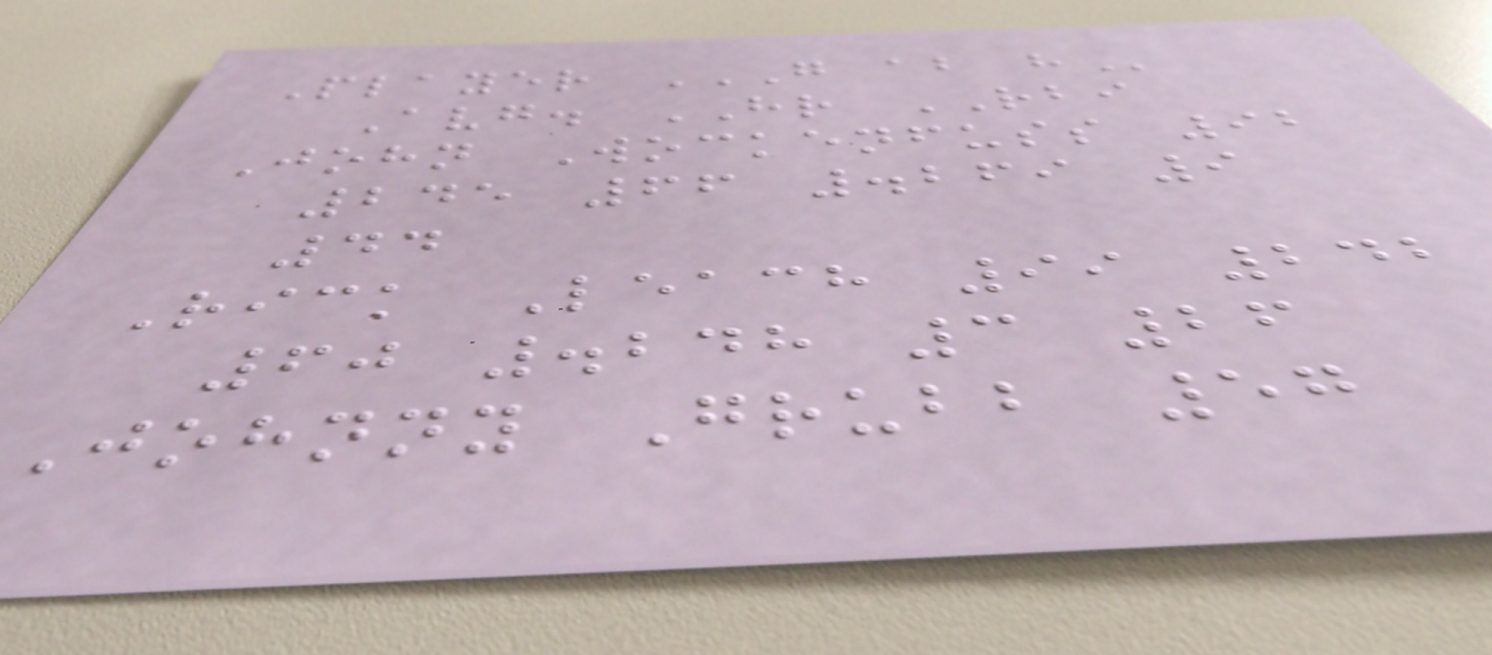Player G AB H
Avg. HR RBI
John Wockenfuss 92
245 66 .269 9
44
Rick Leach 99 242
60 .248 3 26
Johnny Grubb 57
